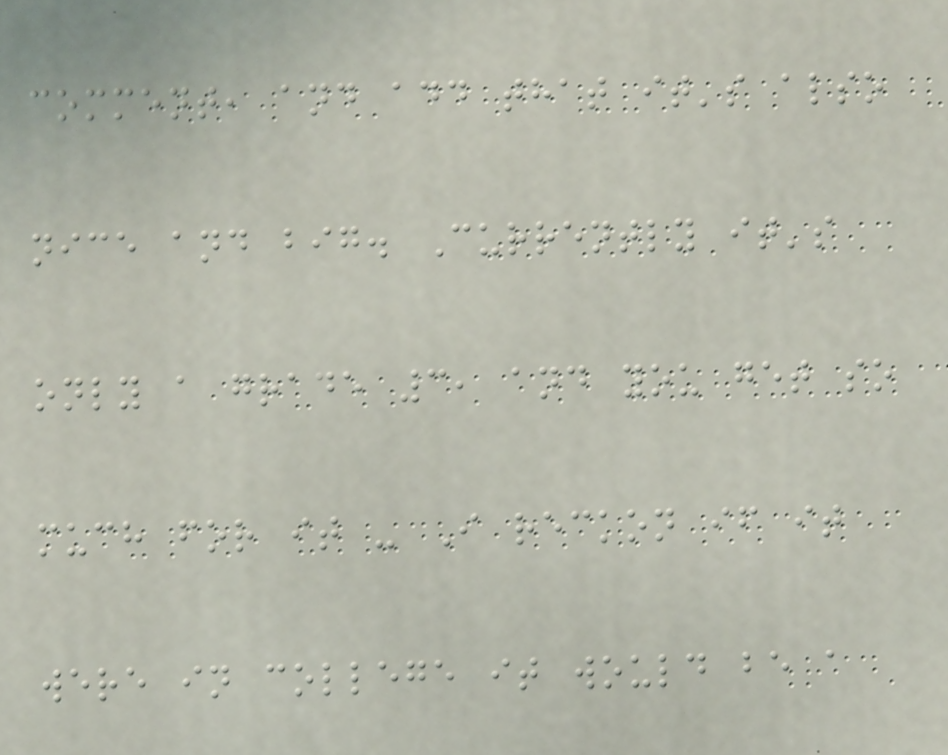comment, and add that it's also
nice and big. Currently it's
only a grade 3, and you get so
much for it - I reckon if it
were in college it would be a
